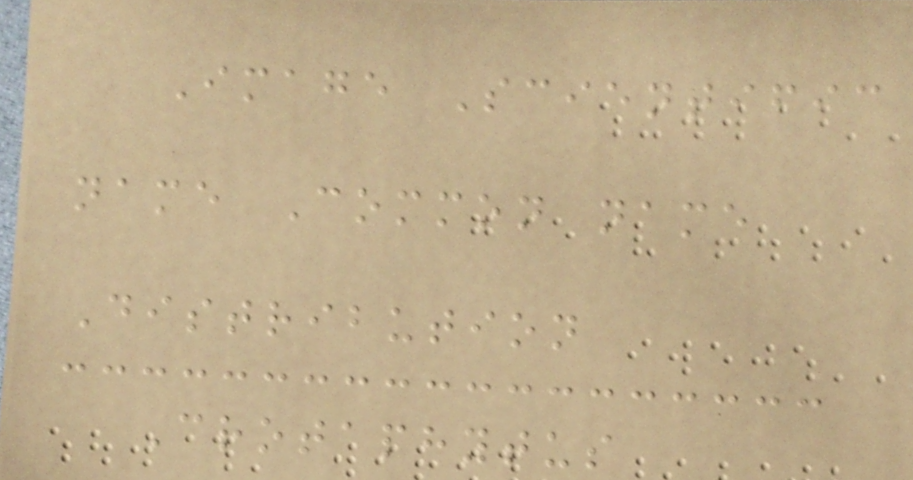Image Scientific
name Common name
Distribution
Crotaphytus
